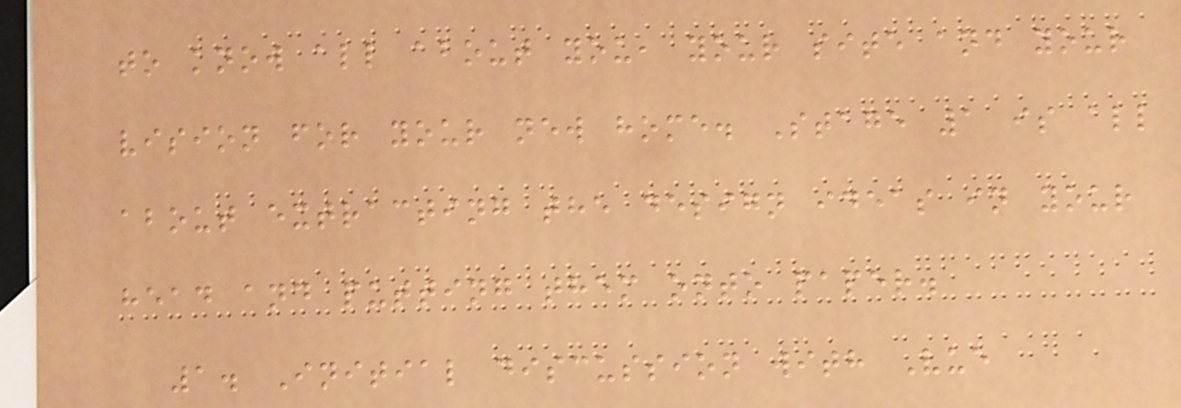to know all about you, your site and your
vision for your new home. Stage 1 is all
about extracting the design ideas in your
head and putting them onto paper.
1. Initial discussion with Vue
